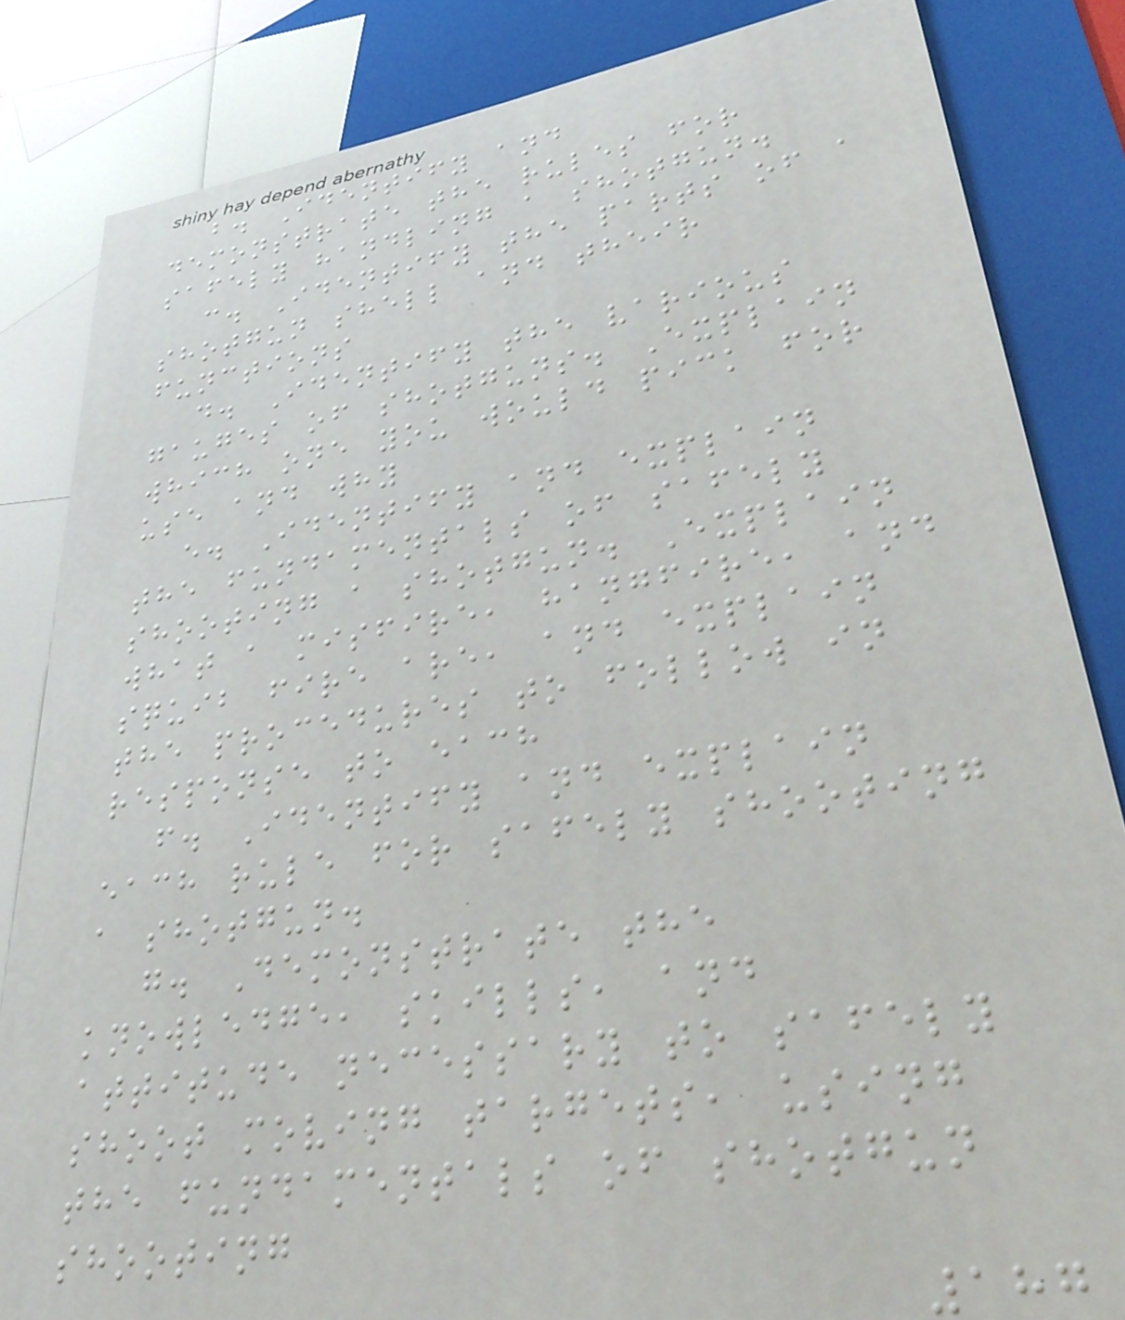b. Identify and
demonstrate the rules for
safely handling a shotgun.
c. Identify the parts of a
shotgun shell and their
functions
d. Identify the various
gauges of shotguns. Explain
which one you would pick for
use and why
e. Identify and explain
the fundamentals of safely
shooting a shotgun. Explain
what a misfire, hangfire, and
squib fire are, and explain
the procedures to follow in
response to each
f. Identify and explain
each rule for safely shooting
a shotgun.
g. Demonstrate the
knowledge, skills, and
attitude necessary to safely
shoot moving targets, using
the fundamentals of shotgun
shooting
187
